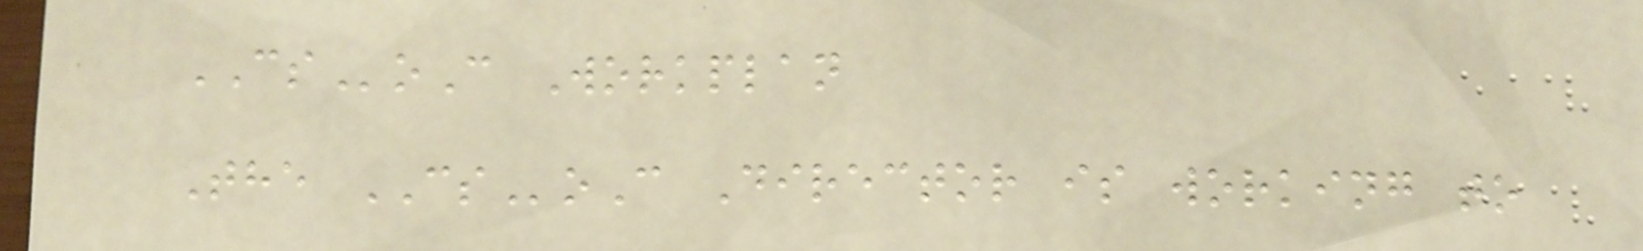CSoC Workplan
The CSoC Director is working to
